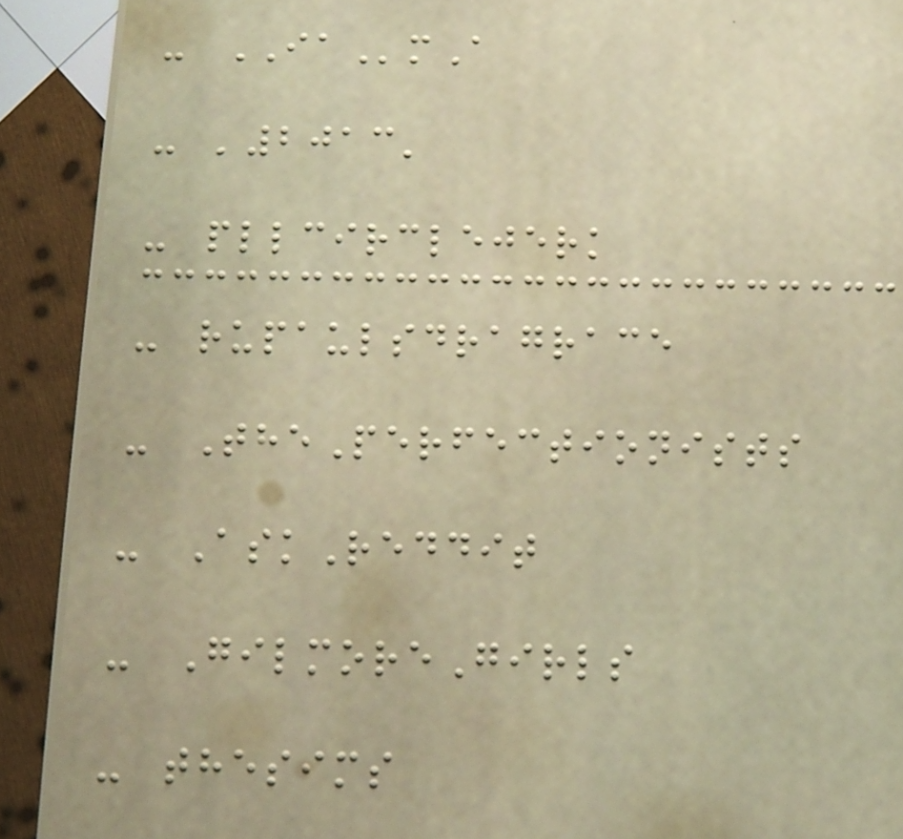- IAmA
- '2013'
- pllcirclejerk
- rupaulsdragrace
- ThePerfectionists
- AskReddit
- GilmoreGirls
- thesims
